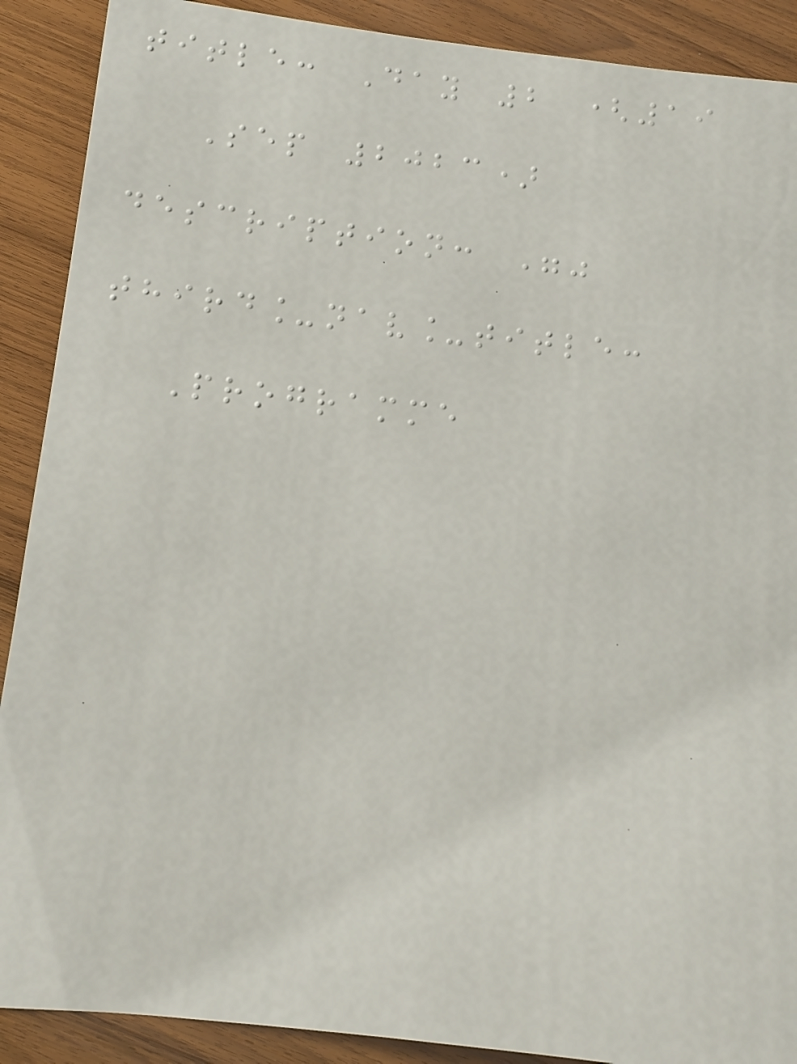title: Day 2 (19
Sep 2023)
description: ""
third_nav_title:
Programme
